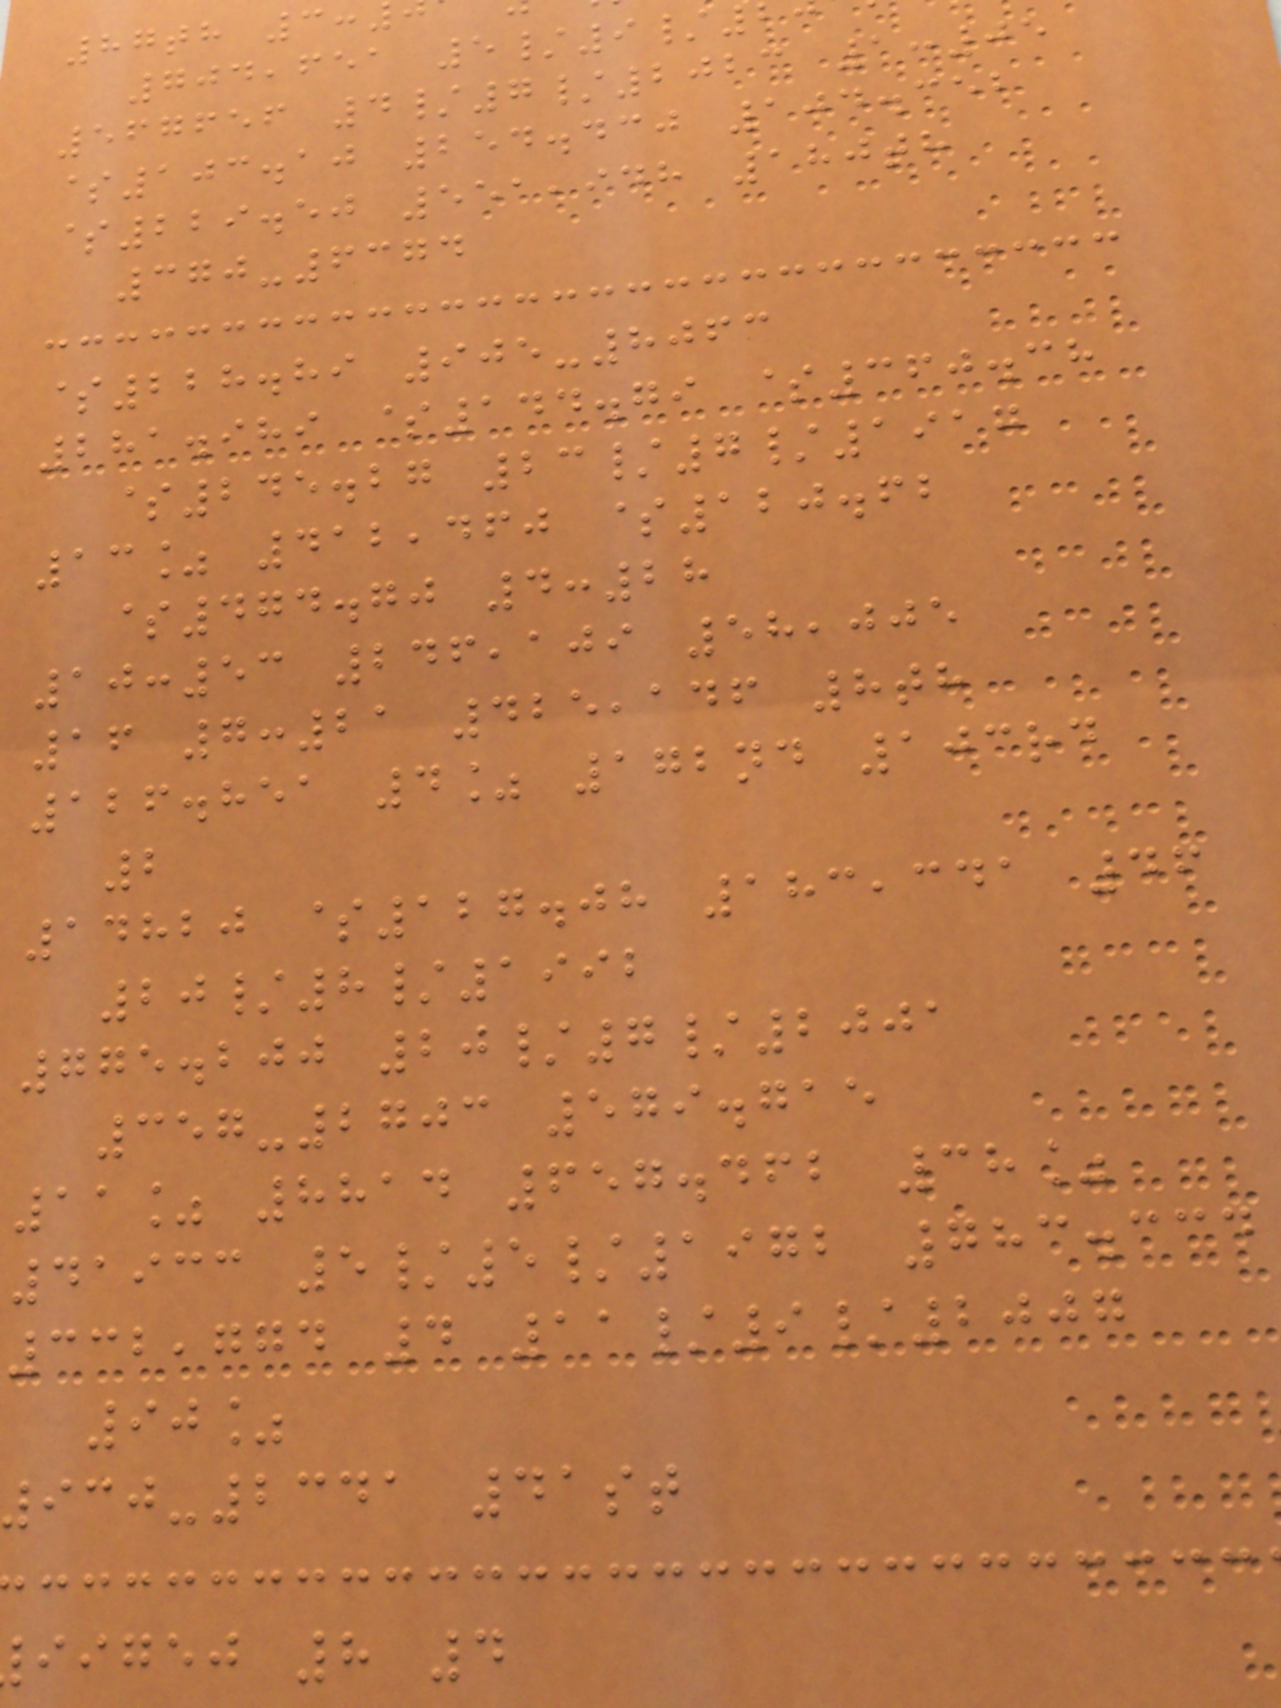87th 3:
704,651 5/9/
567656 4/7/2023 1:05
$103.10 254.430 104.352
$229.50 551,948 180th
370-6374
$228.89 905-8063
281.989 $144.79 $360.38
$245.27 23/7/1917
13% 412,460 $120.62
$474.70 4:28
10:53 246,109 58,005
16 7:21 425,146 8th
126.851 4% 172nd 103rd
2
14820 $127.08 183,341 46
20/8/1992
775.200 20/7/2001
357-2703 579.715
11% 8814 657.462 38%
41933 5/5/1972 783.334
332,774 4 11/9/2007
90%
-2341 41st
iigej 8 4
